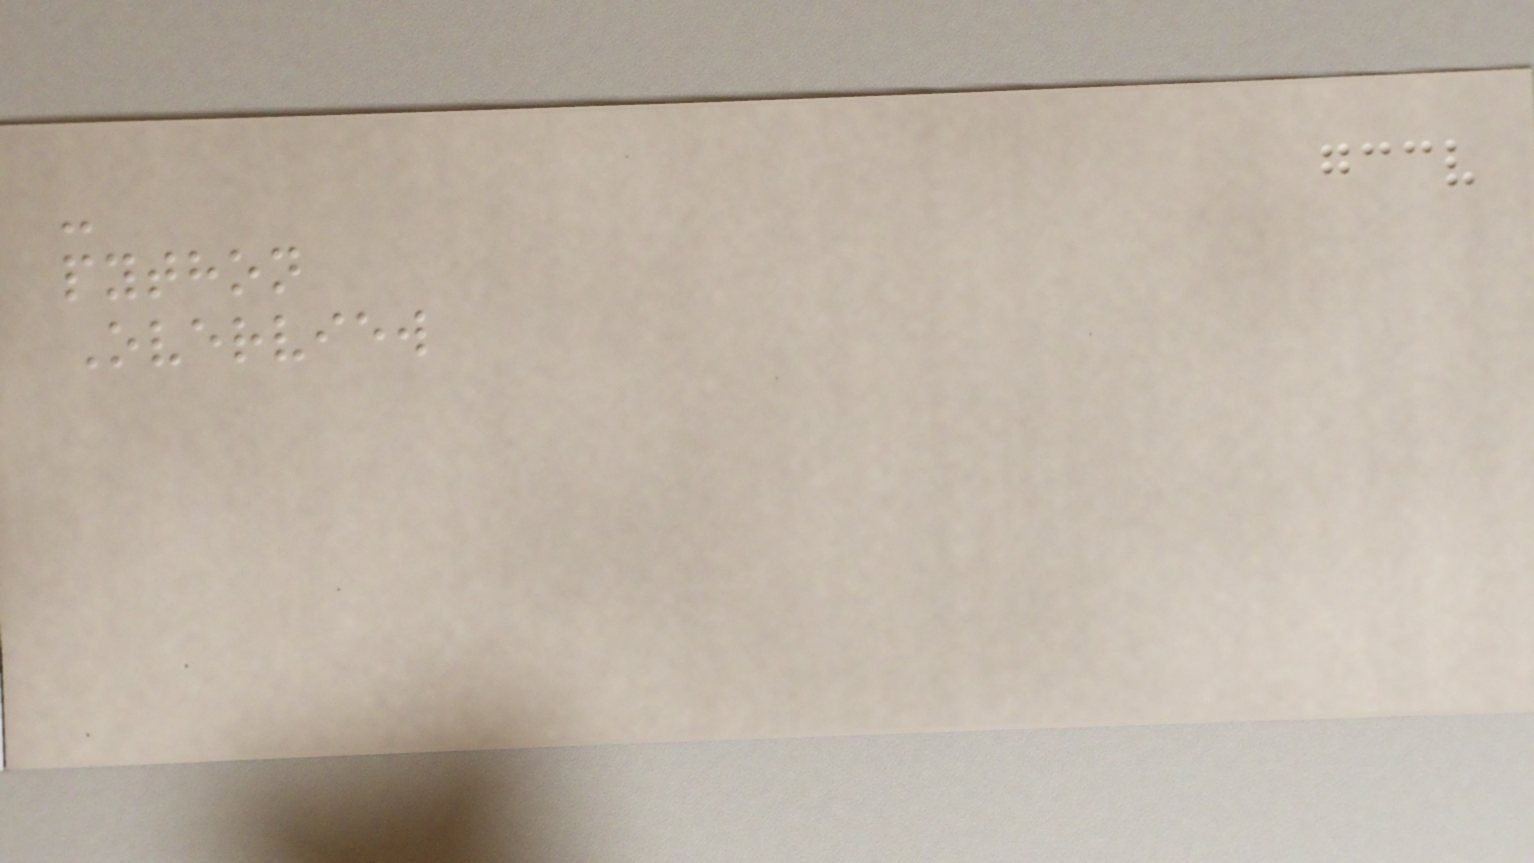-
python
Overview
